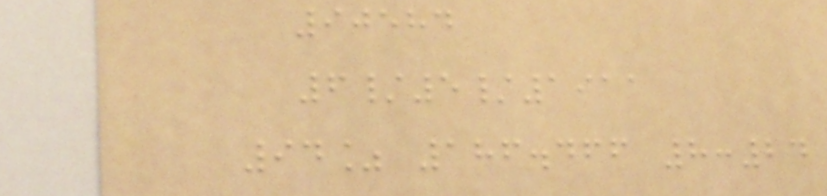90584
6/5/1911
94% 186.466 8:24
